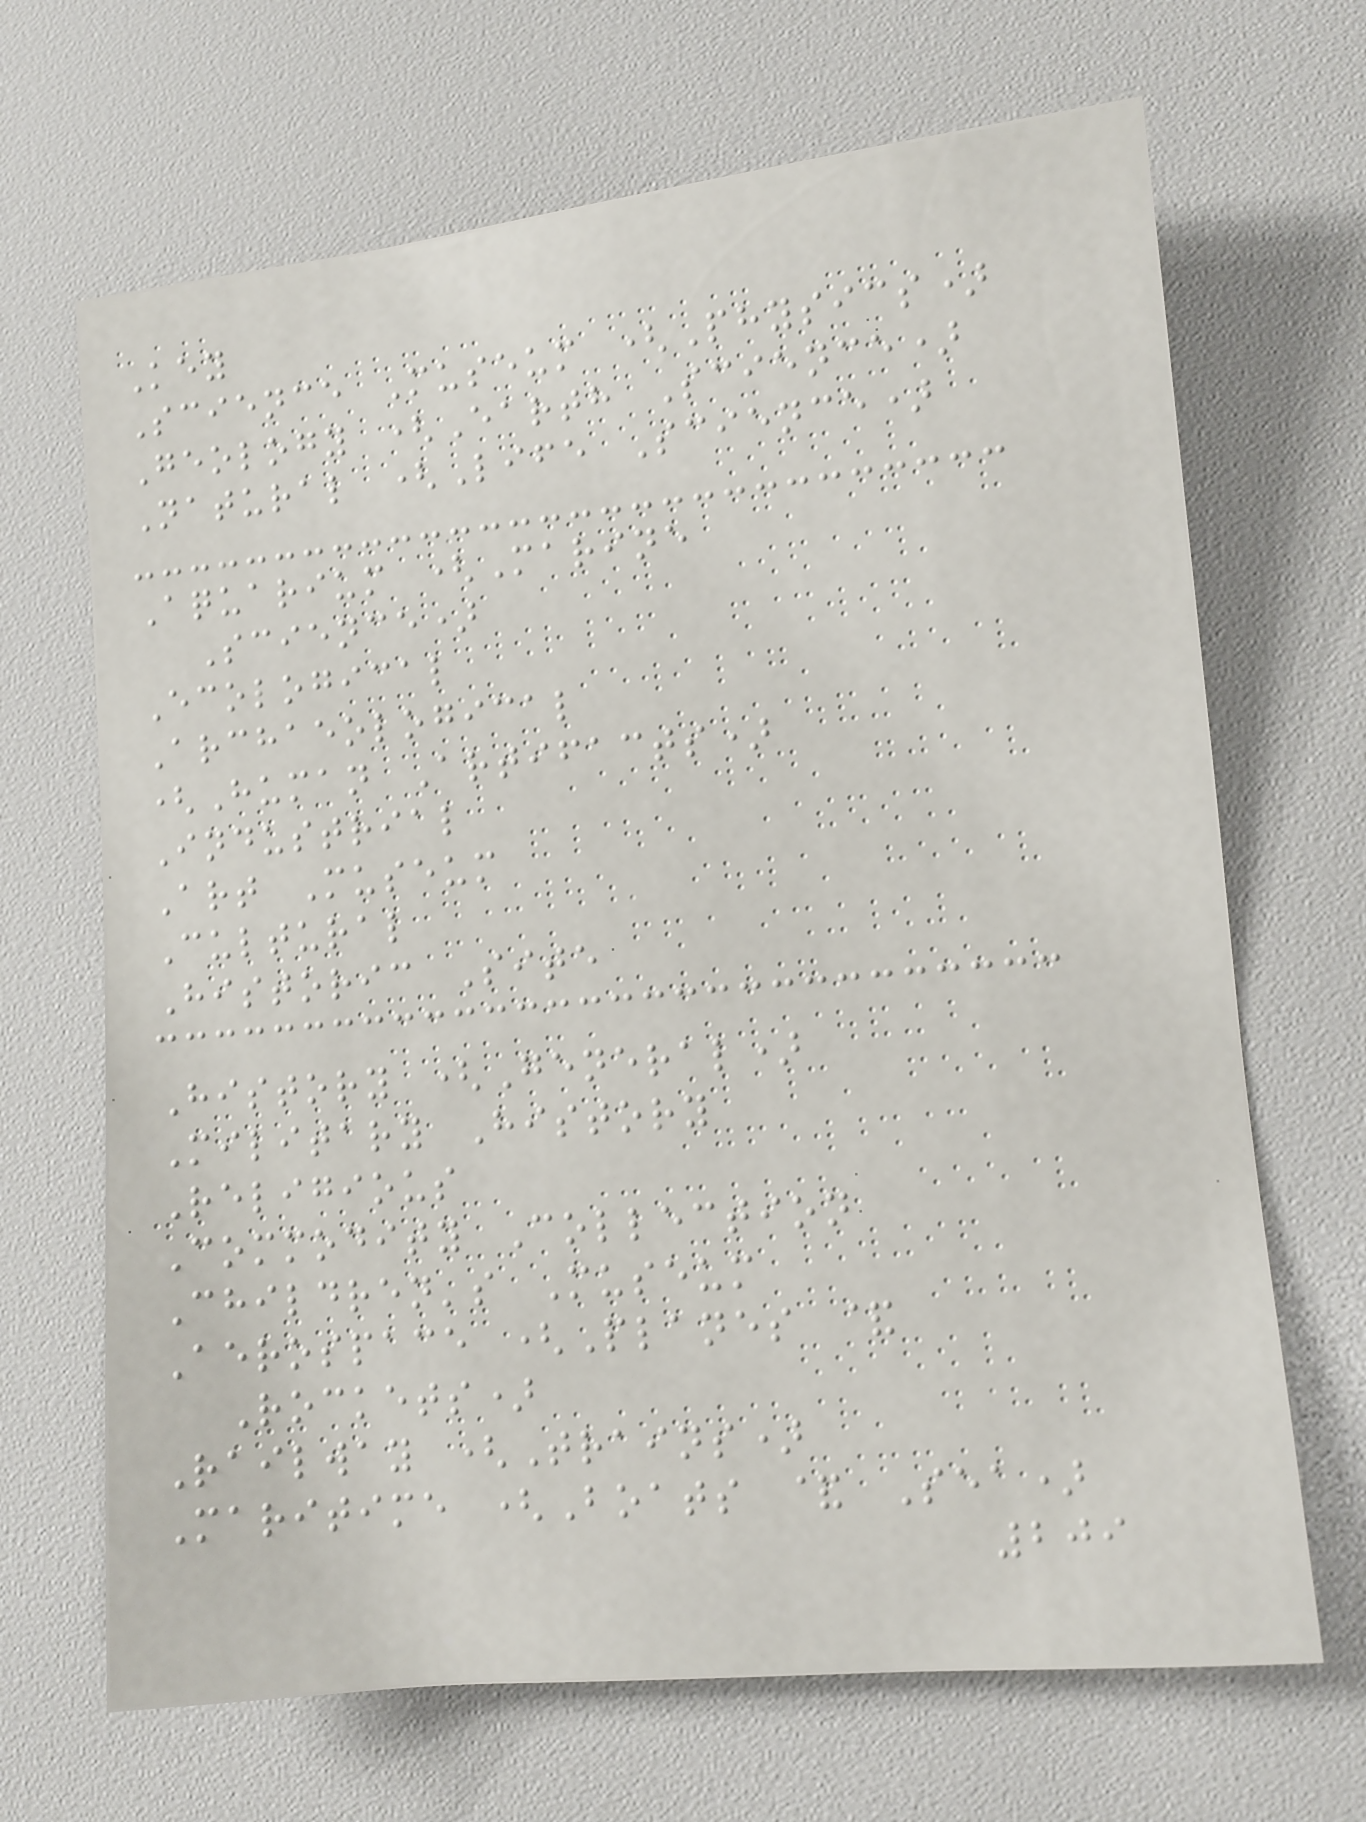Key
Science Museum (Physics)
Geology (Earth Science)
Natural (Life Science)
Aquarium (Marine
Science)
Ecological
Archaeological
(Human Artifacts)
Industrial
Art Museum
Cultural
Historic Site
History (General)
Military History
Religious
Commodity Collection
Children's Museum
Aerospace (Planes &
Rockets)
Railway (Trains)
Maritime (Boats & Sea)
209
